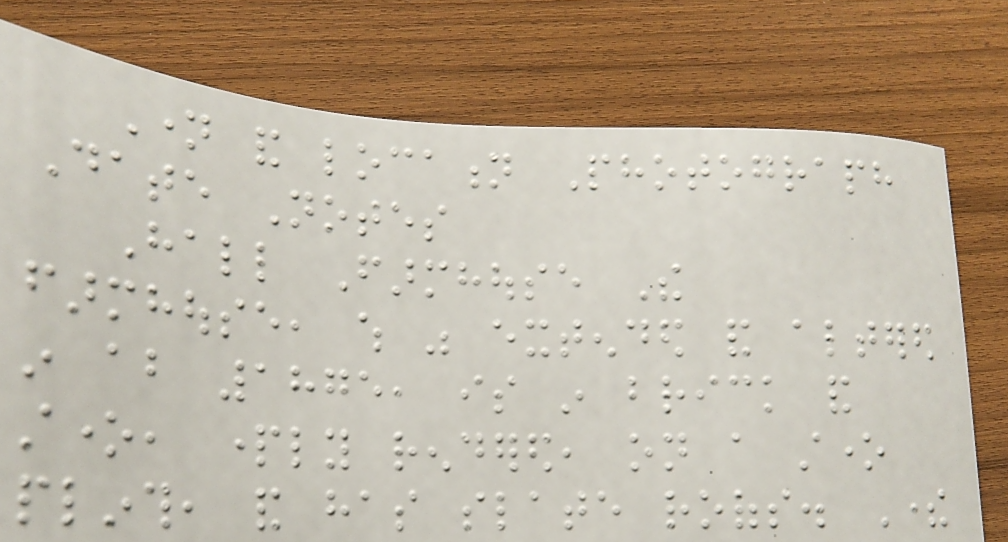Name and location Photograph
Date Notes
Hall Farmhouse The
farmhouse, which was extended and altered
in about 1875, is in brick and
stone, partly rendered, on a stone
plinth, and has slate roofs. There
